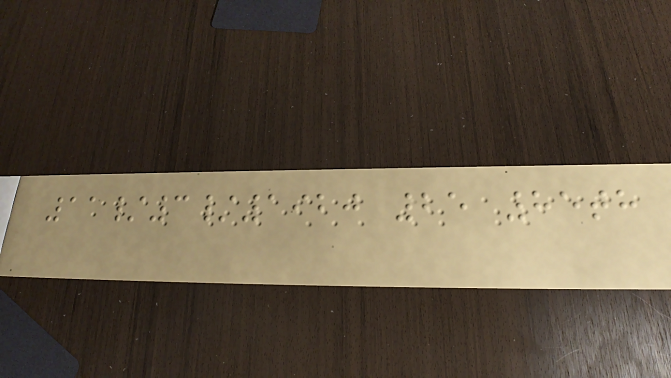11/3/1920 25 85th
